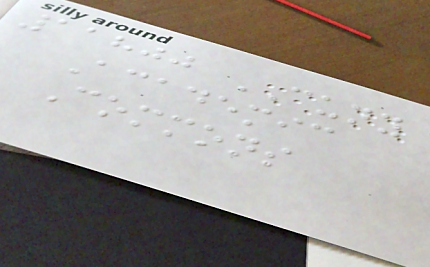11800 CUNY
Academic
Commons
